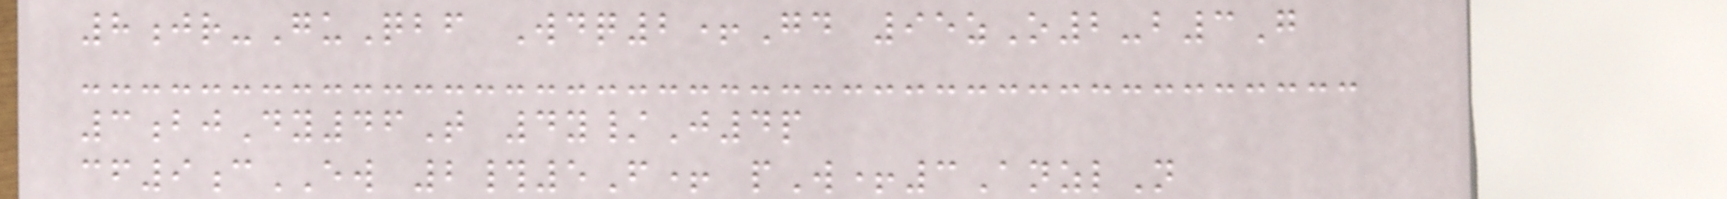8jr-GuQbf Wdq2+Gd 95zO2-b3G
3bjDy46T 4y/J4p
cf9cEW 2#5F+ pW+3AnzlN
